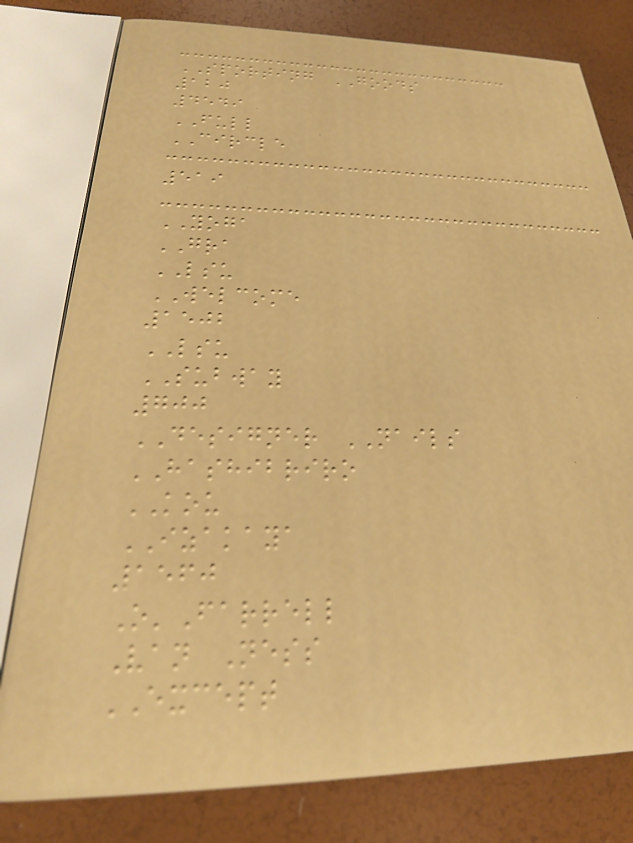SPORTING GOODS
120
4549
FULL
CIRCLE
519
YOGA
GRA
LSU
WELCOME
1502
LSU
SUBWAY
700
DESIGNER NAILS
HASHIBRIRO
KOU
IZAKAYA
1560
O'Farrell
Van Ness
EXCEPT
